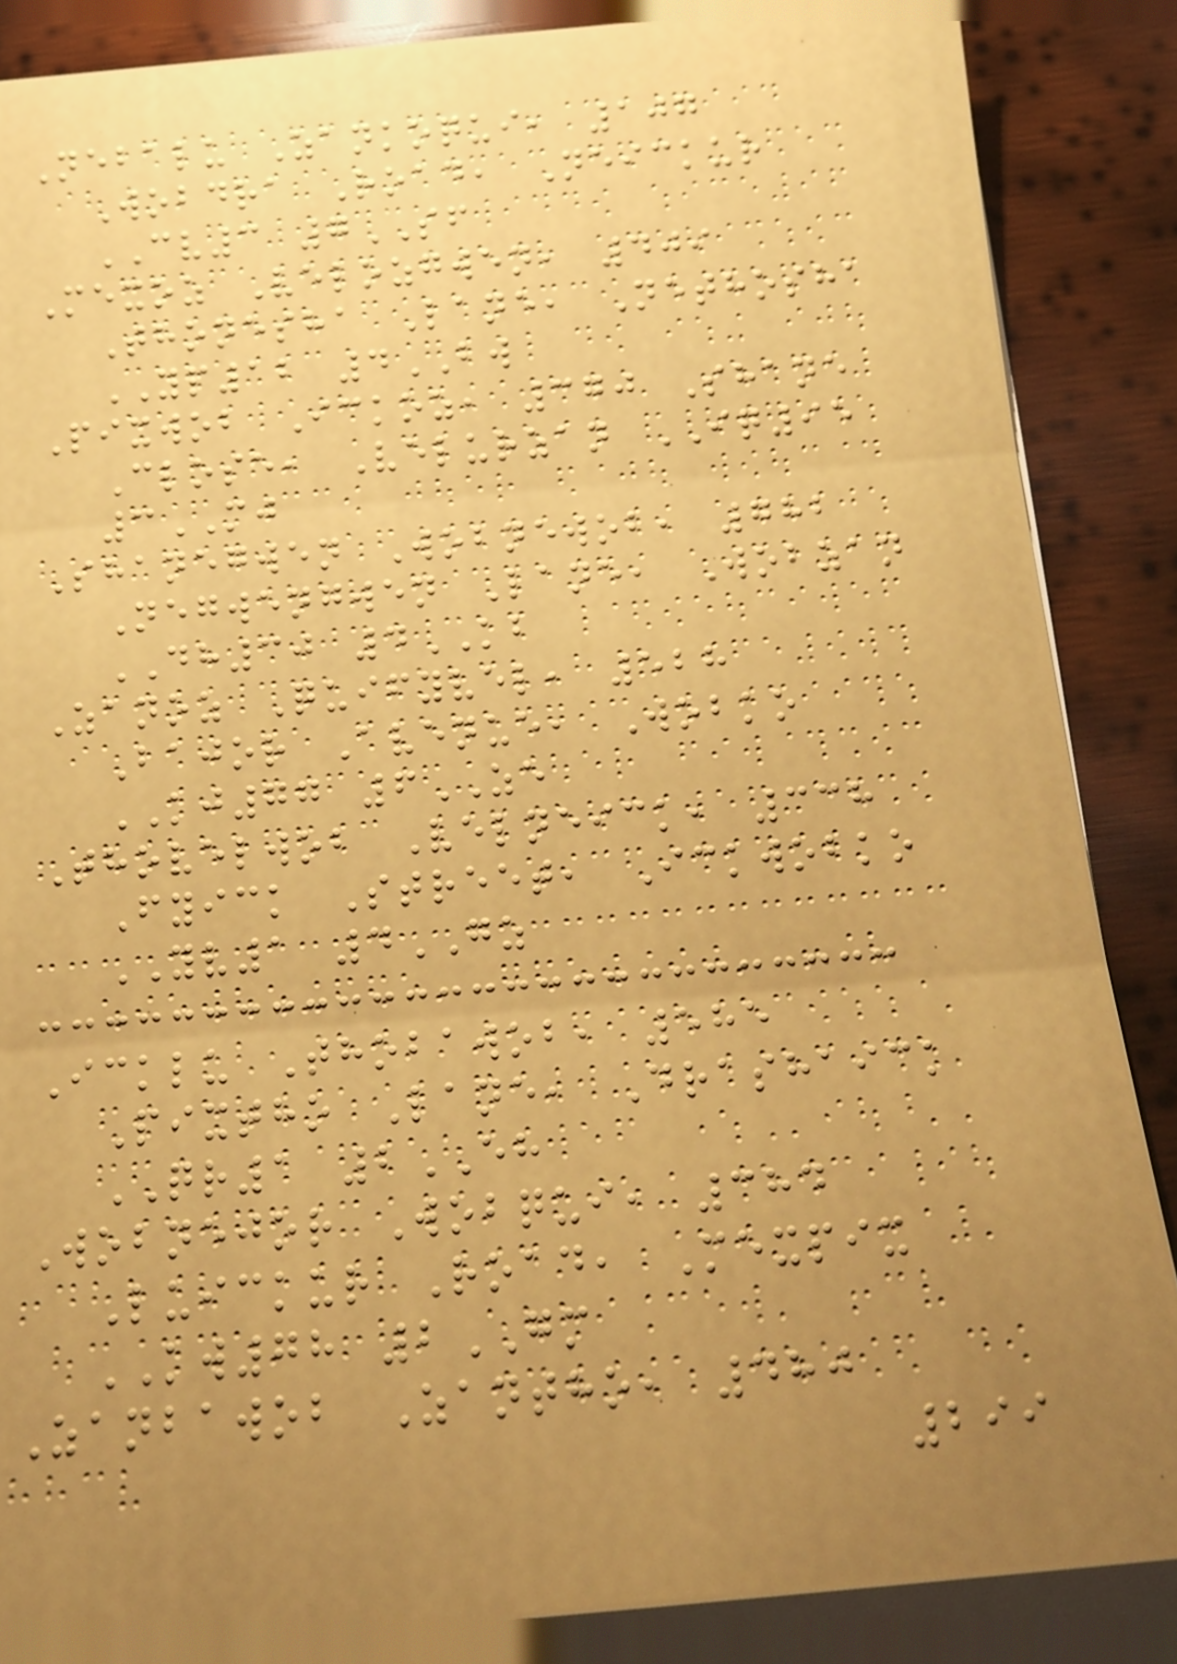Nebalu Zankoqui, 107
Wobdra Road, Neickur
CV3 7SF
Mexoz Velozgwen, 409
Thonesha Lane, Nethosha
YP12 4BW
Pixwob Ickoz, 370 Shane
Close, Velurzan IQ95
3MJ
Shanegwen Wobnewob, 782
Negwengwen Lane, Wobzan
DH30 4KB
Zanoz Quifyvel, 528
Bajor Avenue, Wobko
KJ77 6ZE
Thovelwob Velneick, 338
Fyick Street, Ickwobko
YV1 4GZ
Icklu Thobawob, 585
Pixtho Lane, Drashaick
QR1 2EH
Wobnejor Wobqui, 384
Luickur Road, Mexpix
KW78 2GM
Zanbawob Zantho, 480
299
